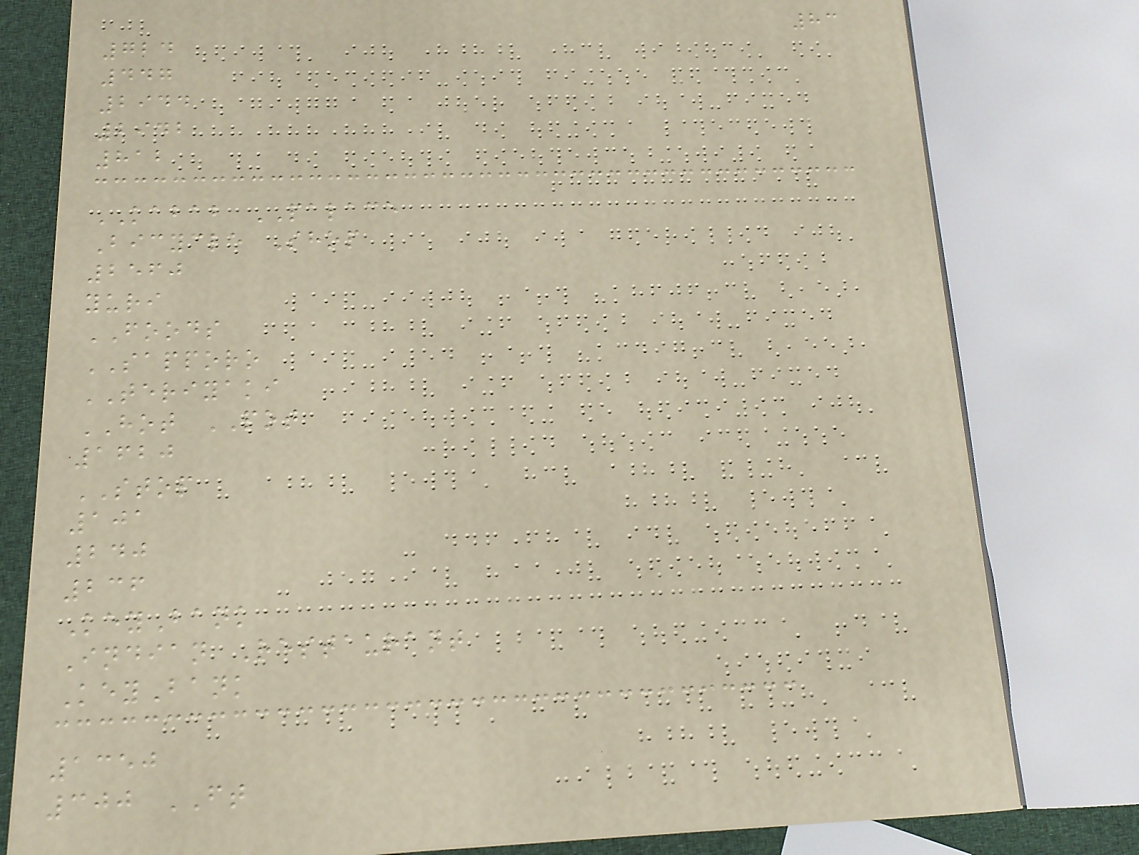83
724
447
2944
2942
812
KABAB PALACE
Bicycle Shop
2560
yuri
FOODS
SAPPORO
TERIYAKI
HOT POT
1620
STOP
101
240
236
KeyBank
Indian Restaurant
KeyBank
1350
300 FT
